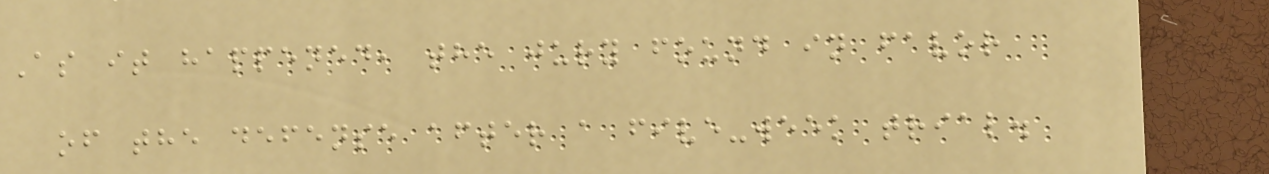As it happened, the jury found in favor
of the defense after a five-week trial.
